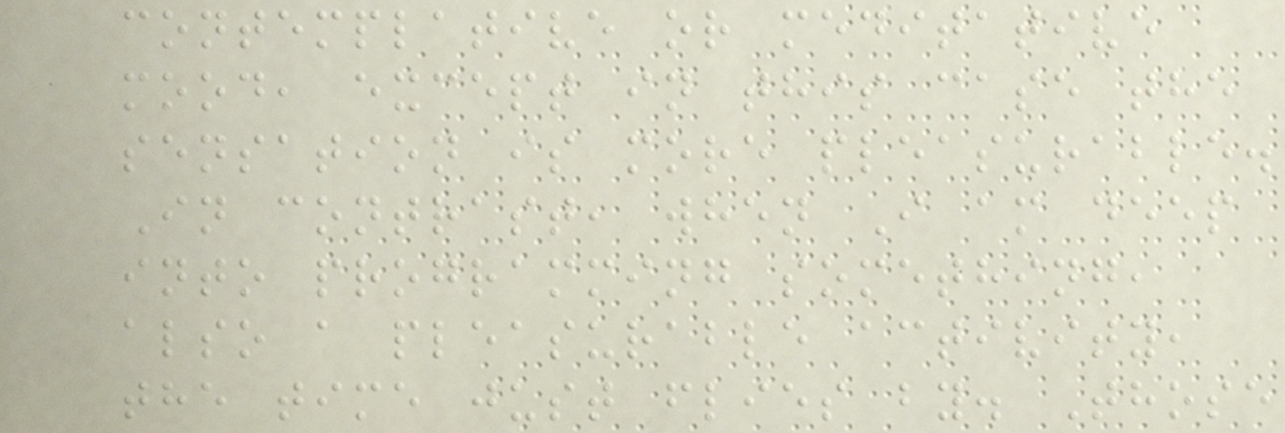contemplative or meditative
mood, except in this case the
sensation is more pleasurable.
In contrast, when I am deep
into programming something,
also a pleasurable activity,
the time just flies by. Those
